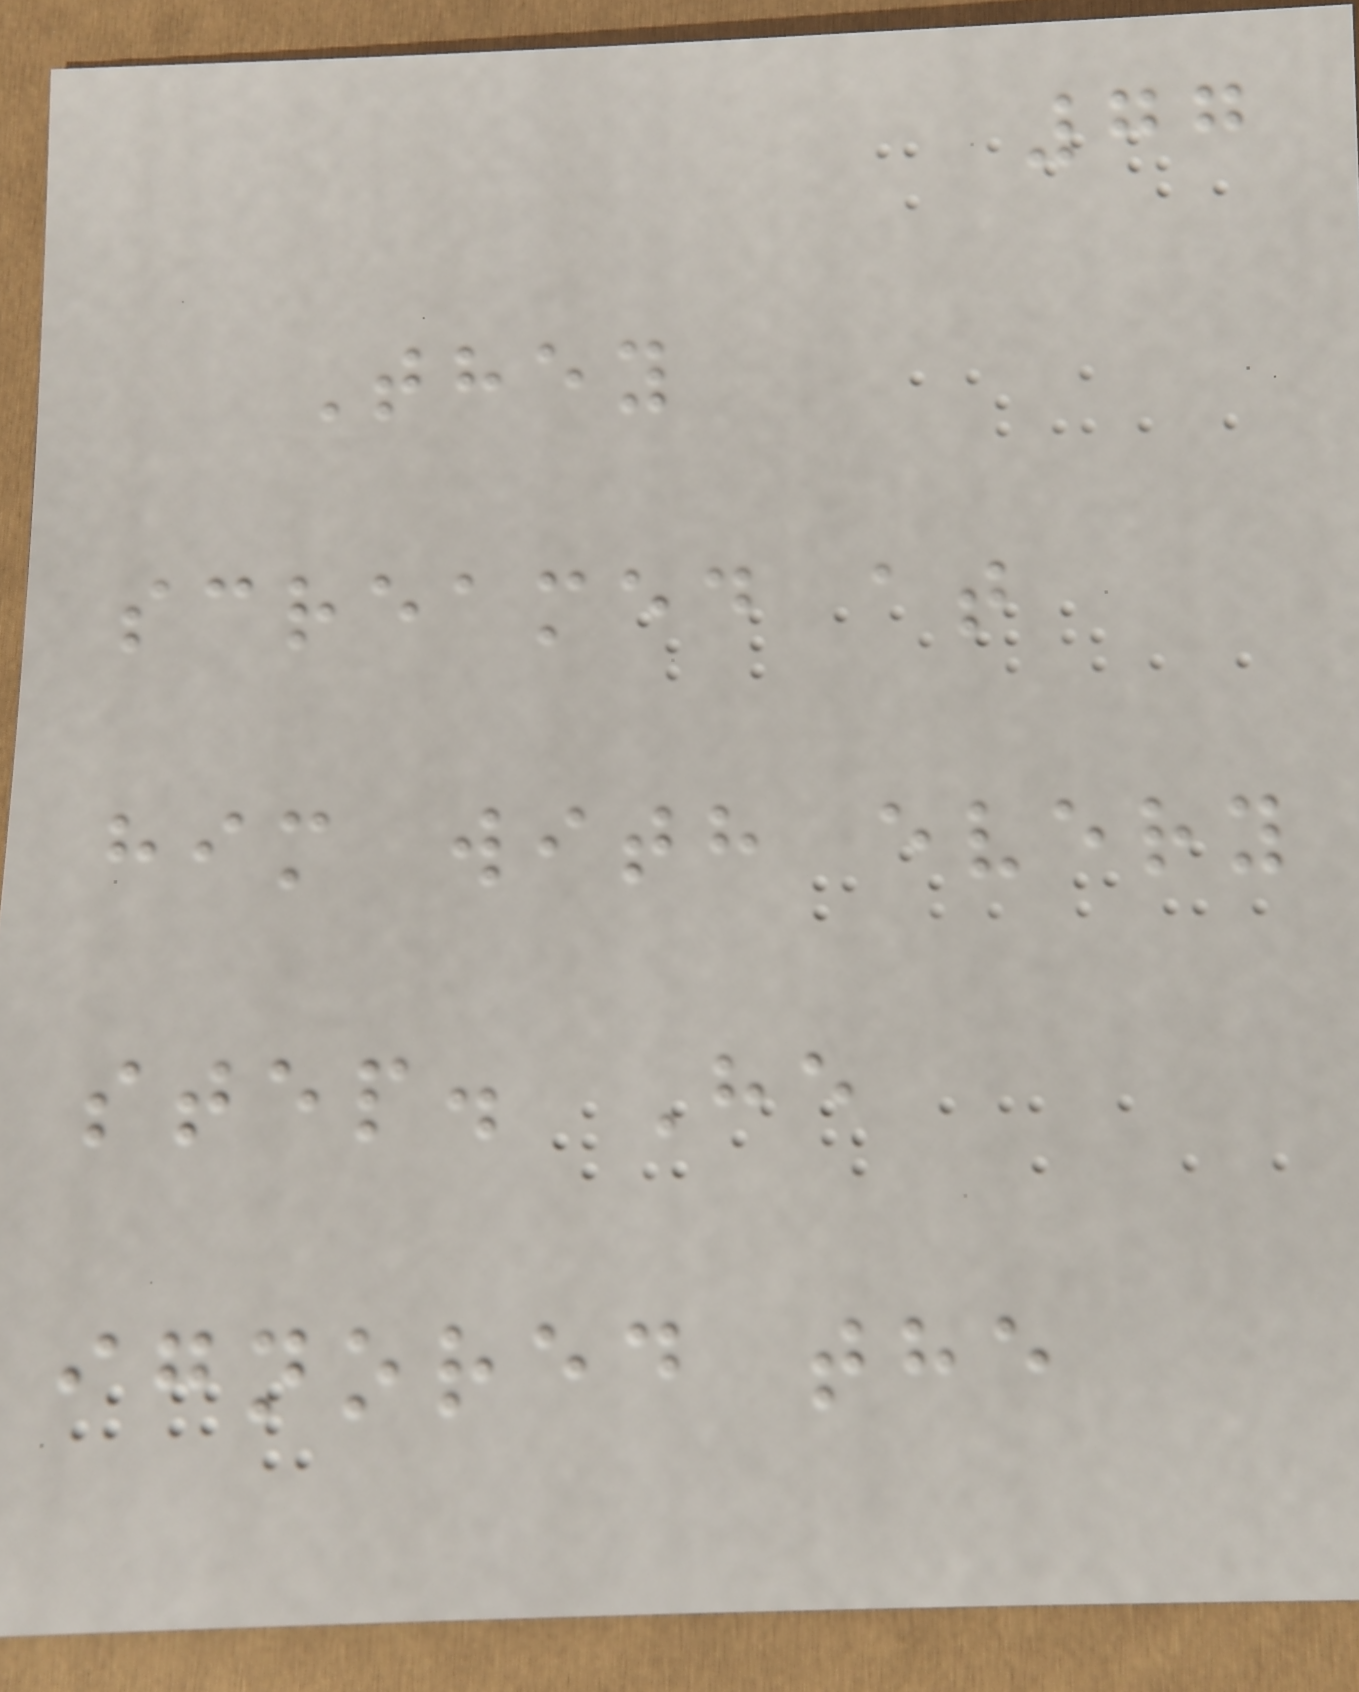77
They
screamed at
him with every
step. He
ignored the
